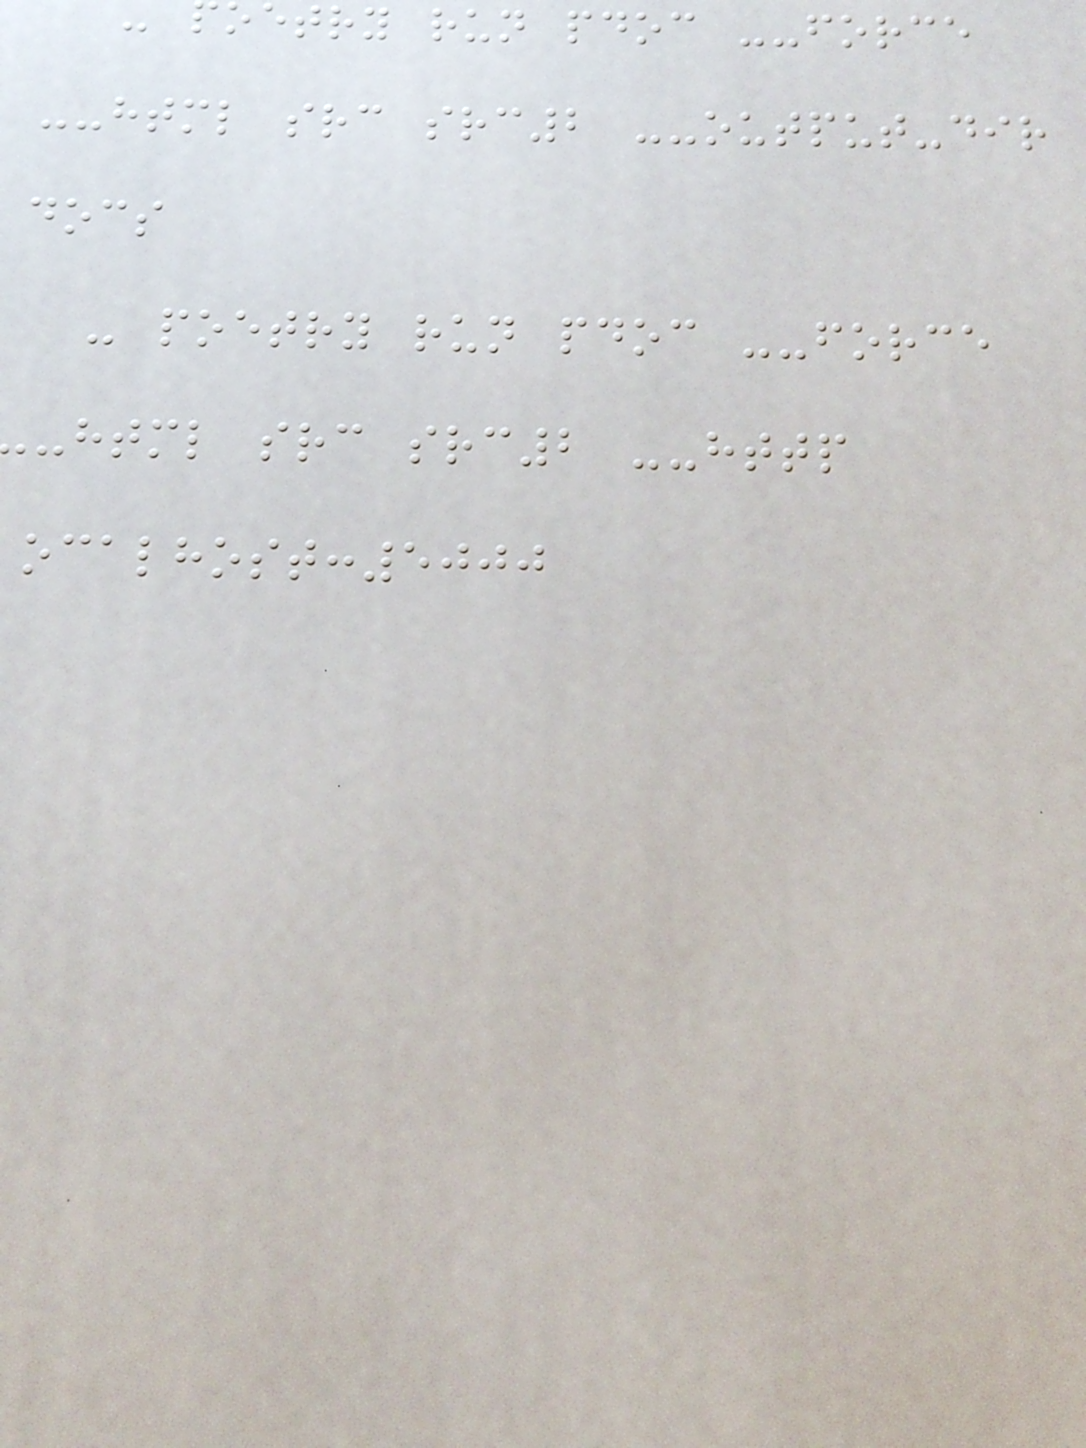etry run pdoc --force
--html src src2 --output-dir
docs
- poetry run pdoc --force
-html src src2 --http
ocalhost:5000
